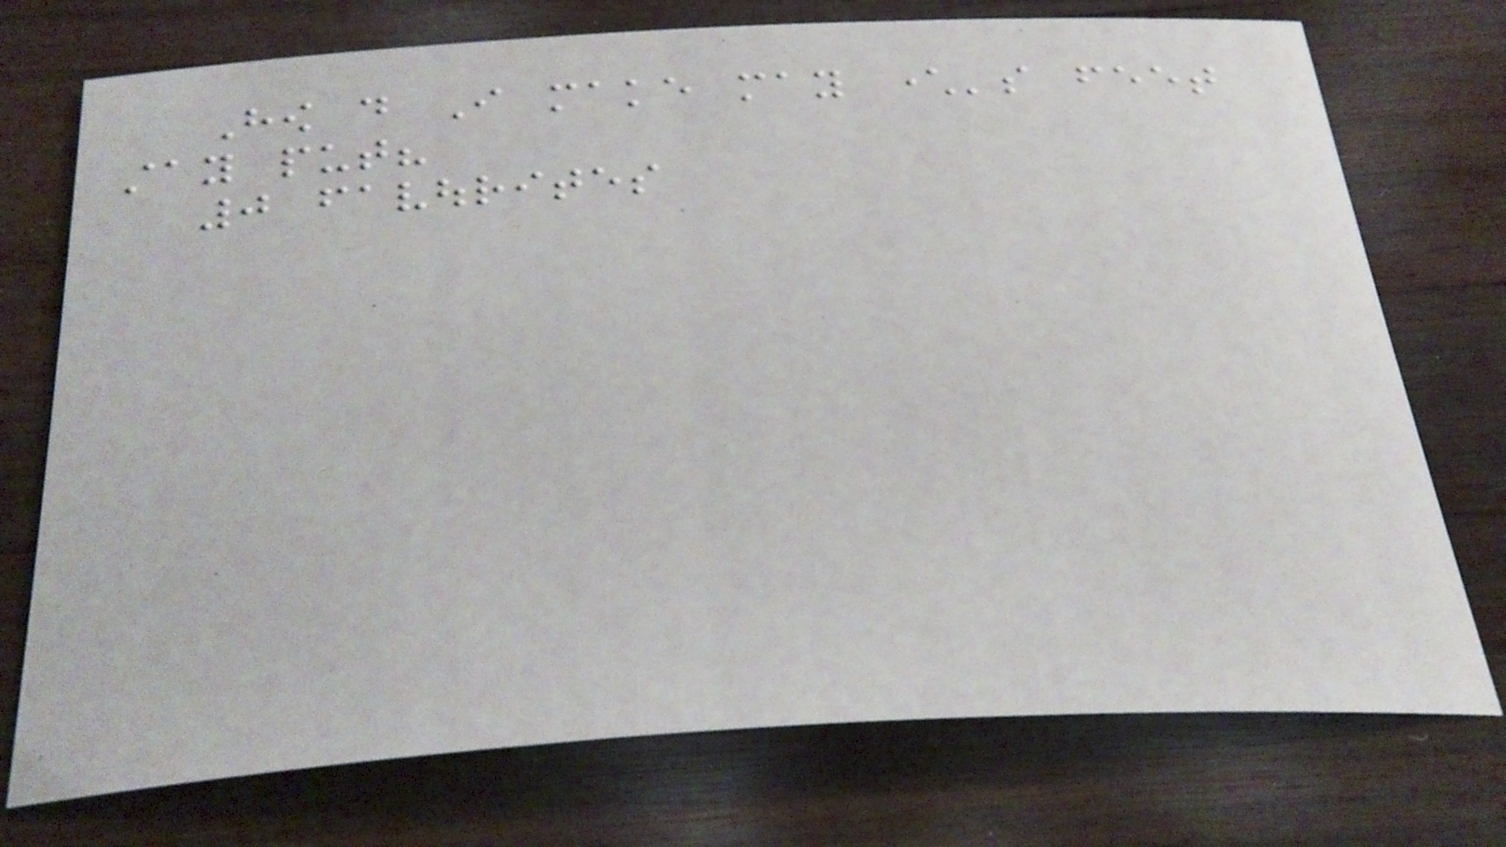How do I make may character's feet
stay put?
0 favourites
